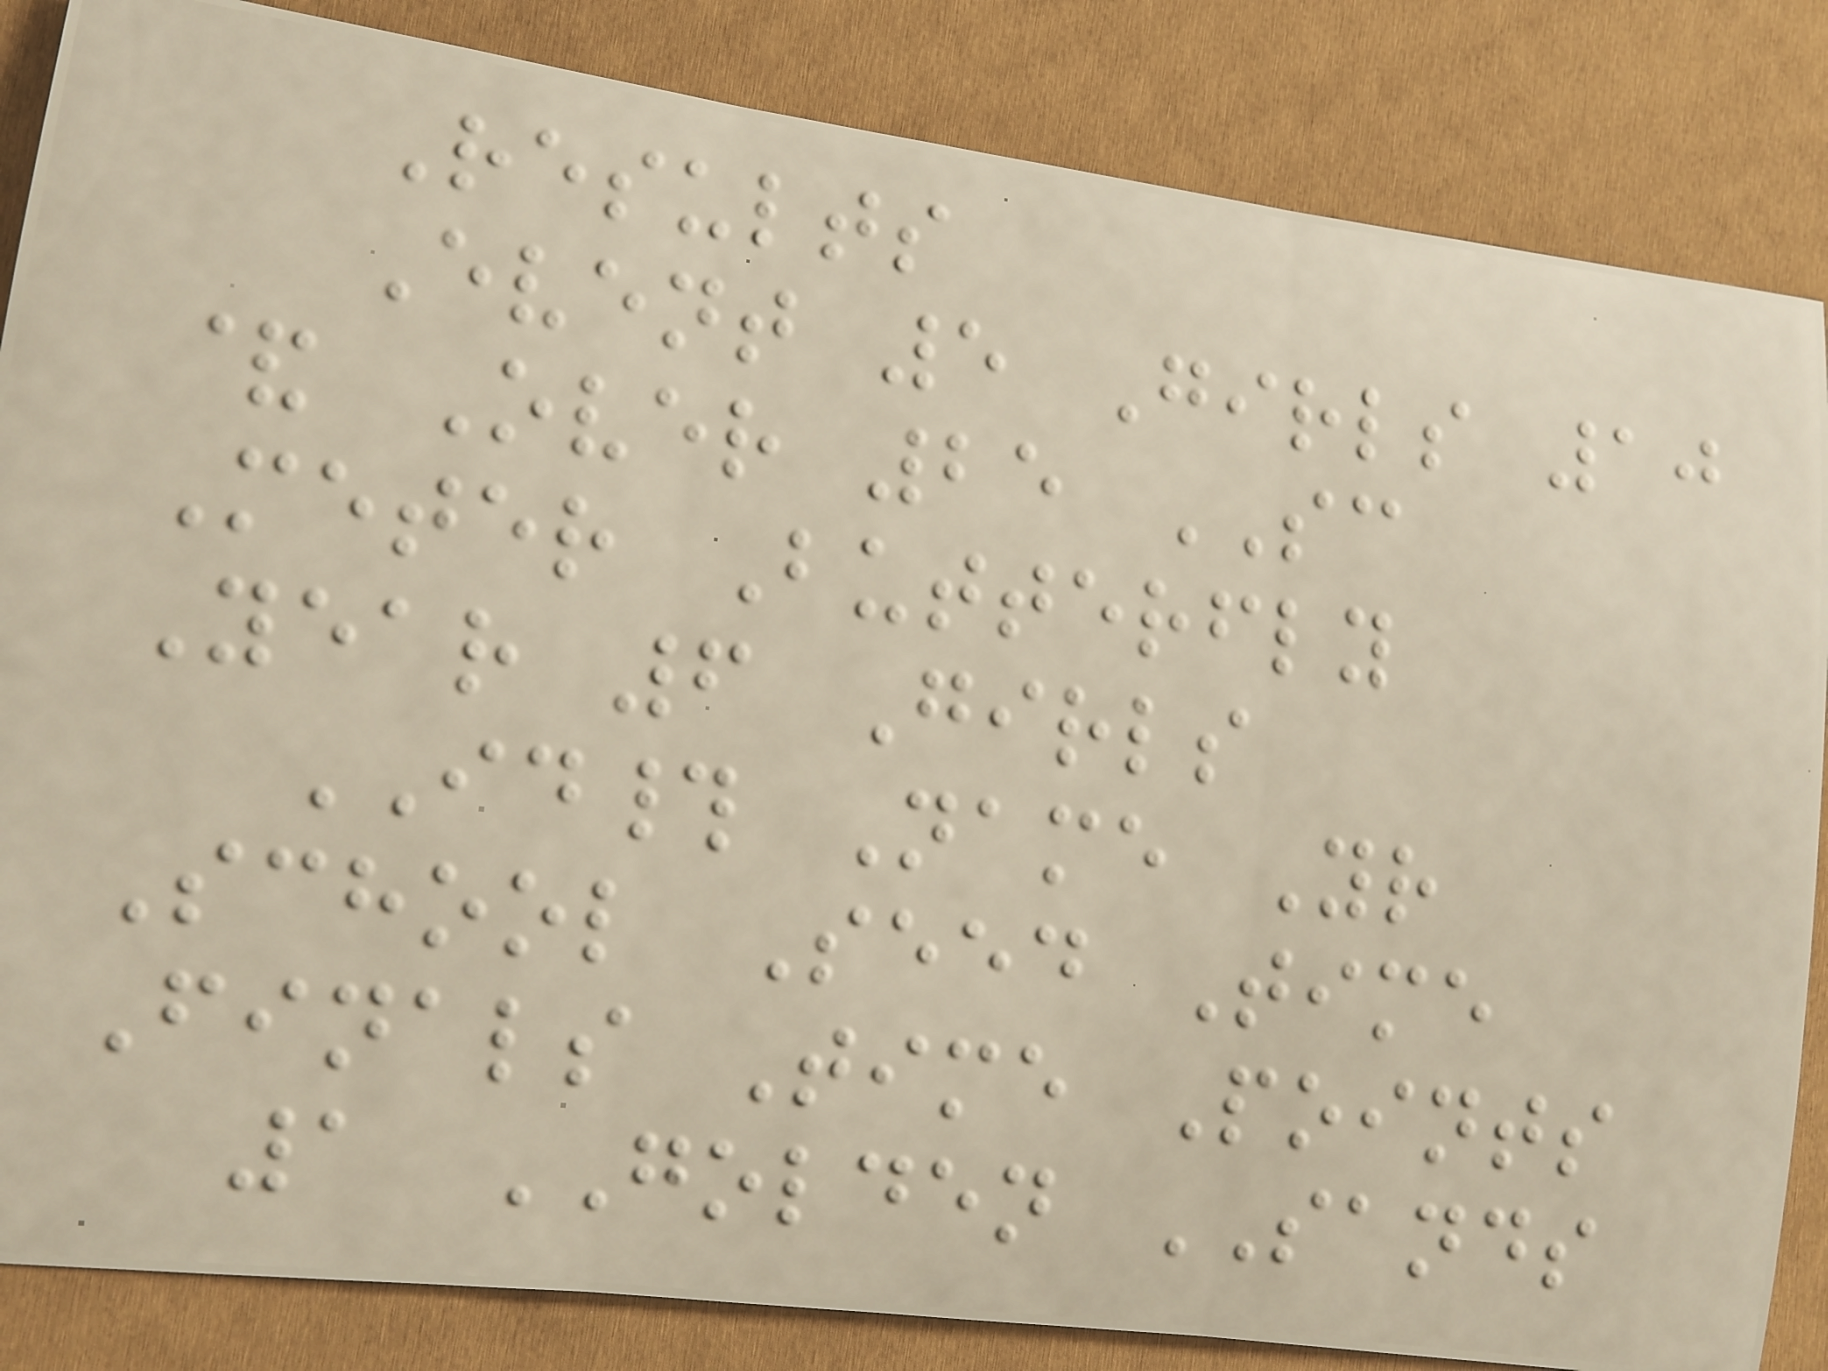Results
Event 5 Girls 10
& Over 25 SC
Meter Butterfly
Year 6 Girls
ID# Name Yr
School Seed Time
Finals Time Points
1 GOLDEN SANDS
